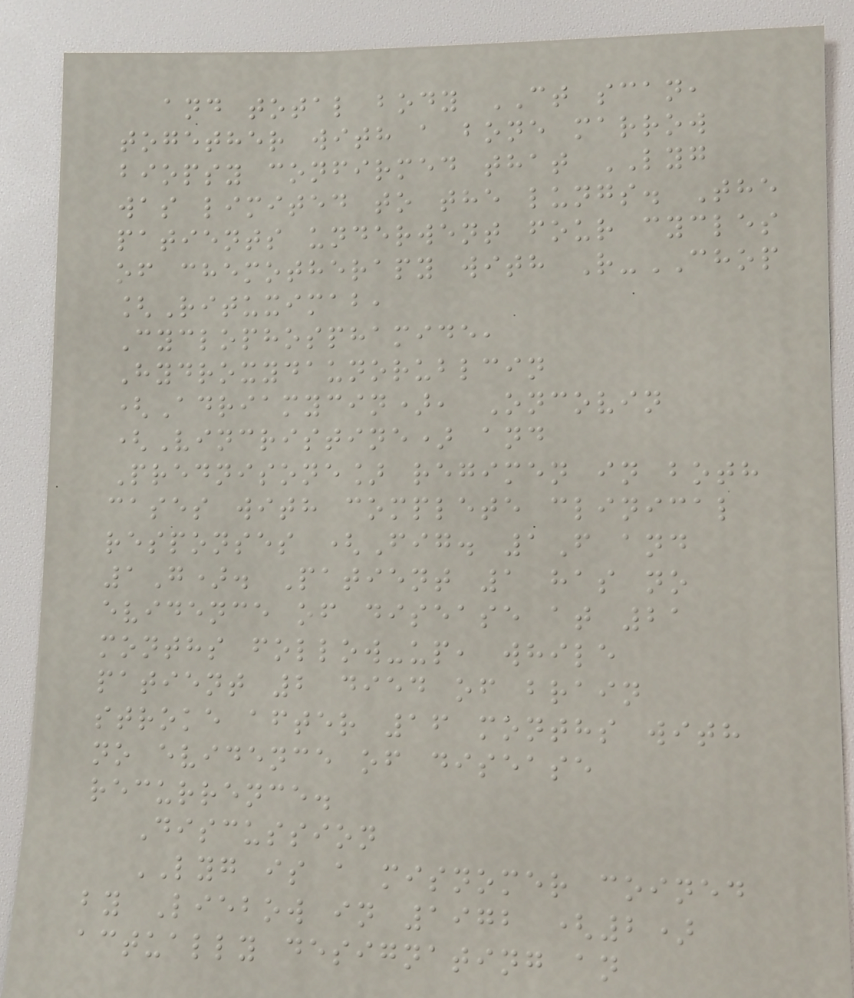and total body CT scan,
together with a bone marrow
biopsy confirmed that LYG
was limited to the lungs. The
patients underwent four cycles
of chemotherapy with R-CHOP
[Rituximab,
Cyclophosphamide,
Hydroxydaunorublcin
(Adriamycin), Oncovin
(Vincristine) and
Prednisone] regimen in both
cases with complete clinical
responses (Fig. 1F and
1G). Patient 1 has no
evidence of disease at 21
months follow-up, while
patient 2 died of brain
stroke after 16 months with
no evidence of disease
recurrence.
Discussion
LYG is a misnomer coined
by Liebow in 1972 (2)
actually designating an
